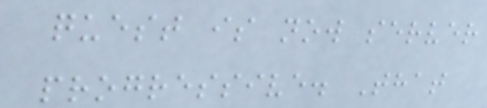quest is now server
progressive. That
